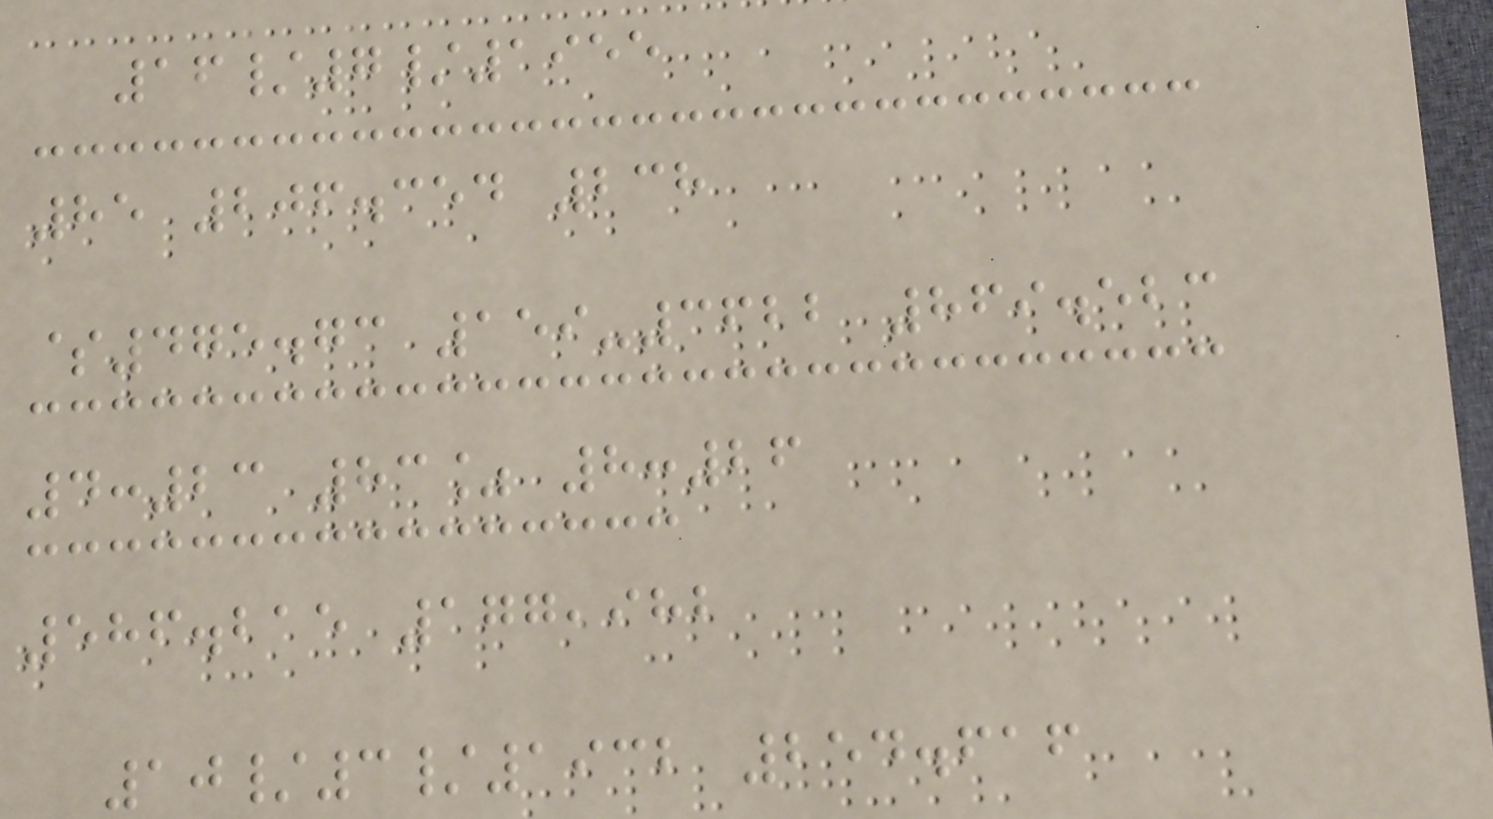16/7/1955
85 206.354 238
$475.73 159-3622 869.523
4:23 83% 8:26
586.215 177,982
10/3/1932 254.616
